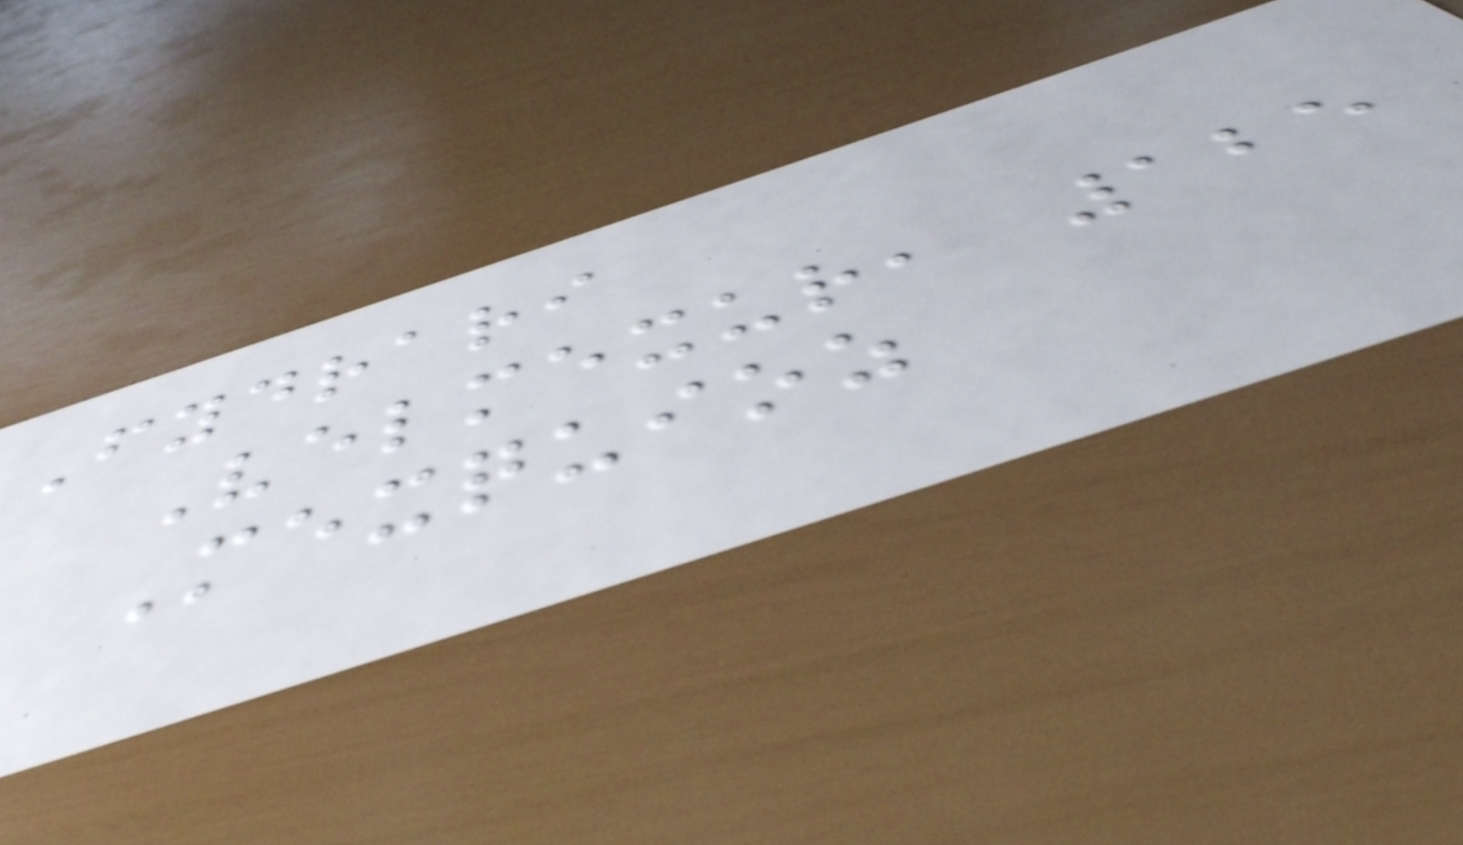Fydrari
Velmexur, 125
Mexquioz
